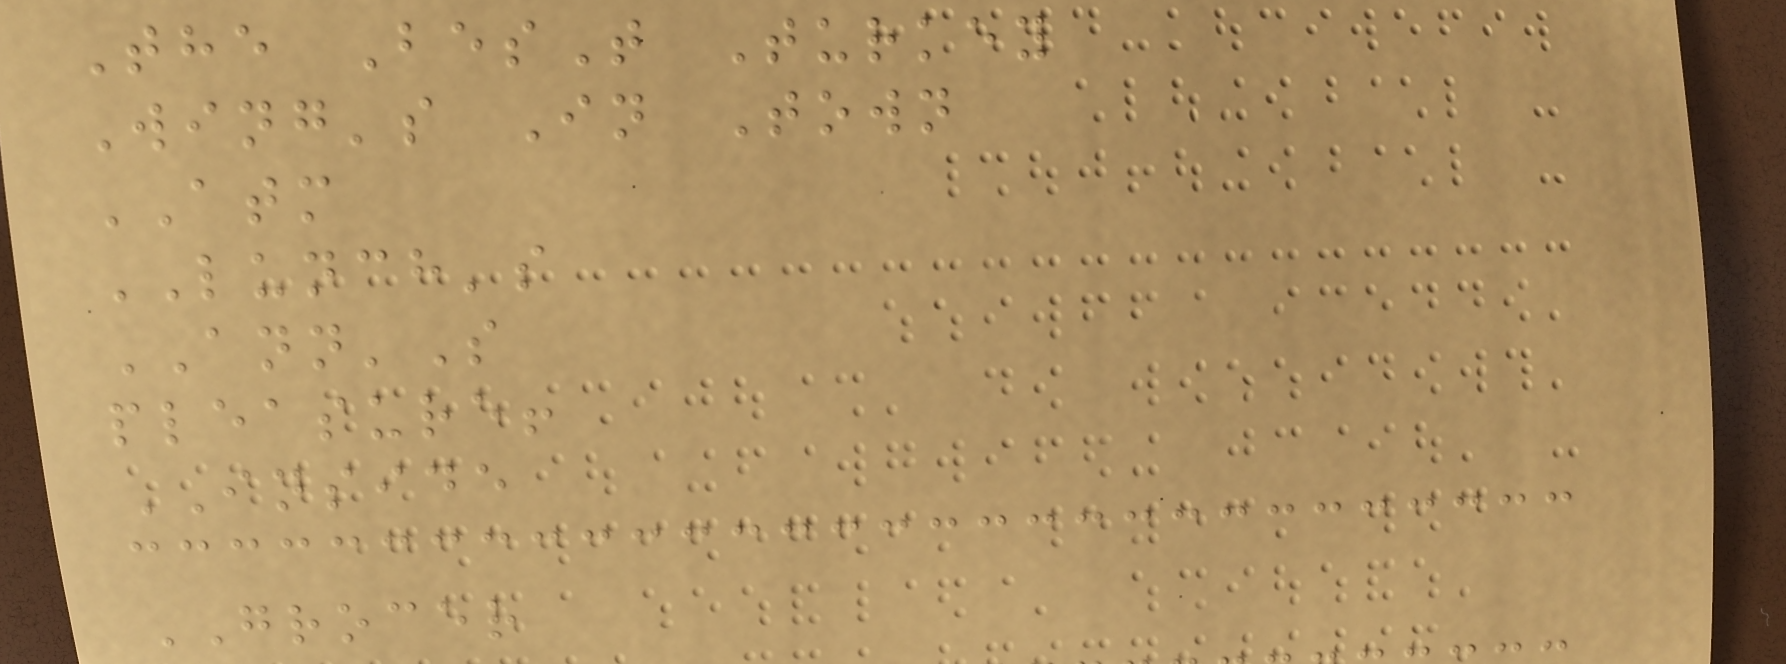The BesT Turkey
Wing's In Town
ATM
LUNCH's
ANN'S
pleasure!
INSIDE
GROCER
